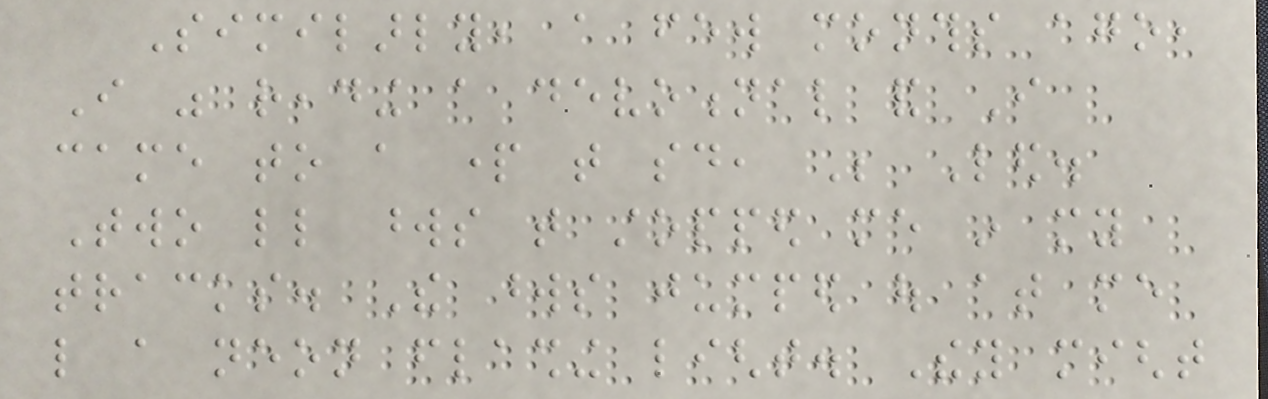Similarly, a few months ago,
I was reading a devotional and I
came to a part that said, Be Led.
Two little words that stopped me in my
tracks. The words jumped out at me
like a neon flashing light. They might
